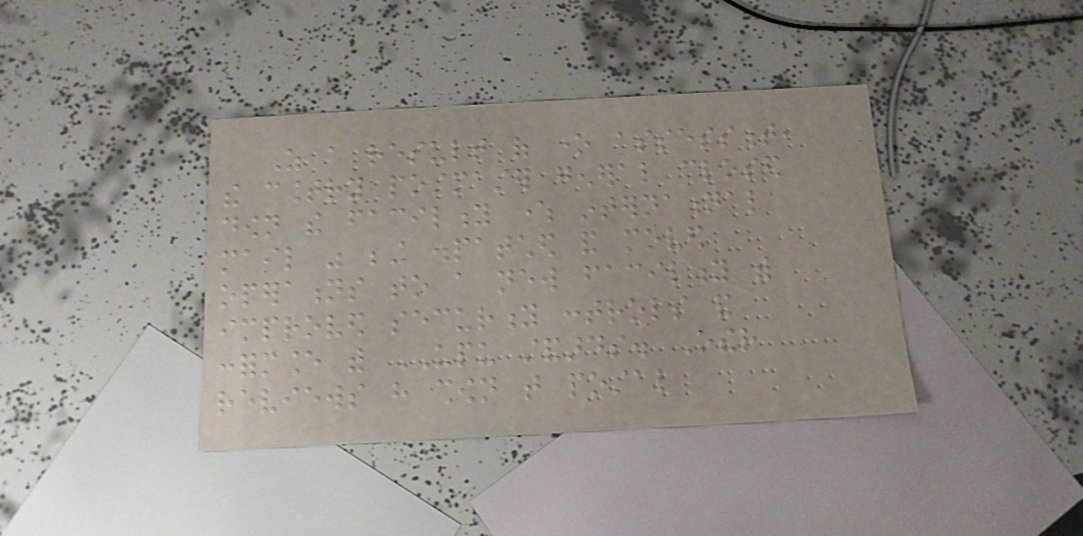As a result of one assessment,
the country postmaster general closed
down the facility where international
mail was being dispatched and moved
operations to a new facility with
improved security controls and
conformance with UPU standards. Other
reviews have shown that postal
